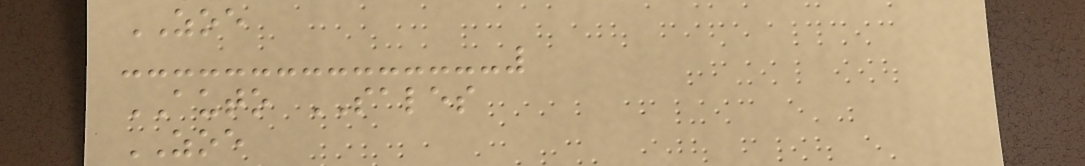ZOE
AUTO SALES
ZOE
